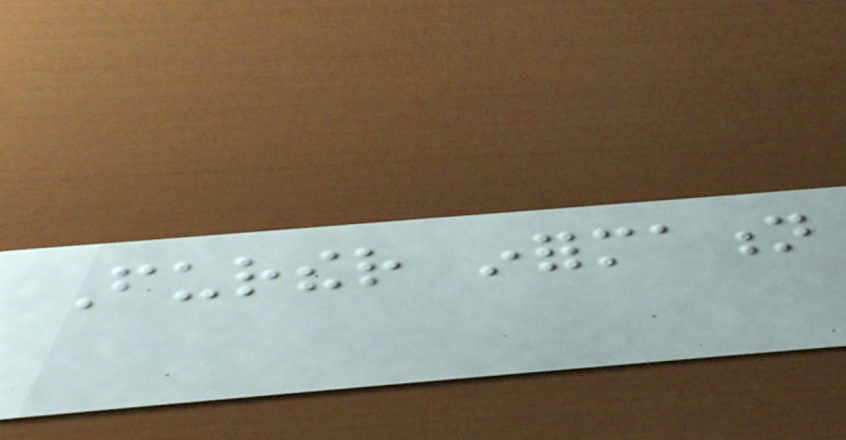Further information
